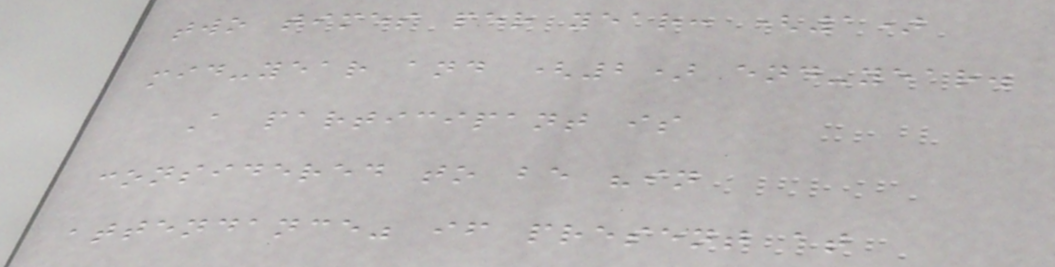two times per year: (1)
mid-year and (2) end-year.
A participant is
considered to be "in
attendance" if present at
